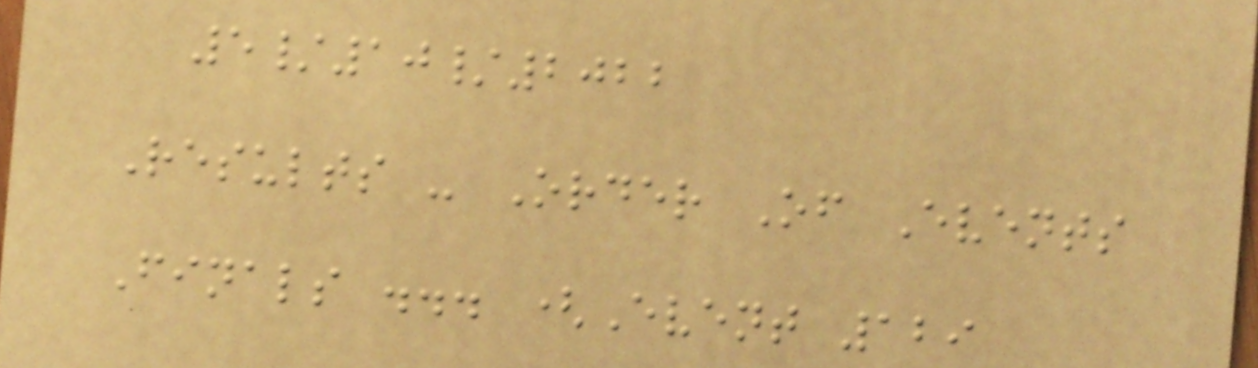5/10/2022
Results - Order Of Events
Finals ... (Event 129
